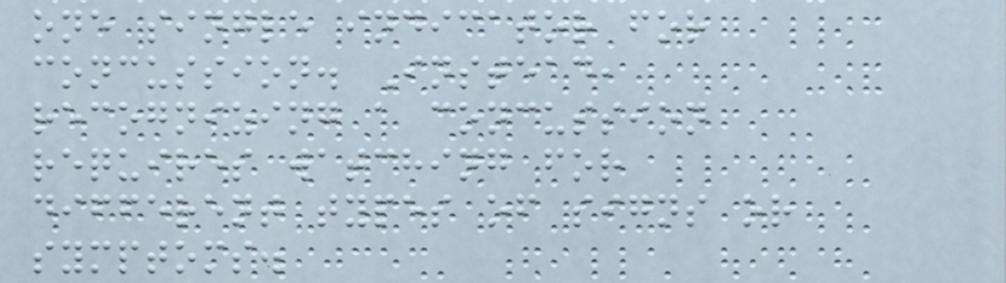one single indicator for
concussion. Instead,
recognizing a concussion
requires watching for
different types of signs or
symptoms.
